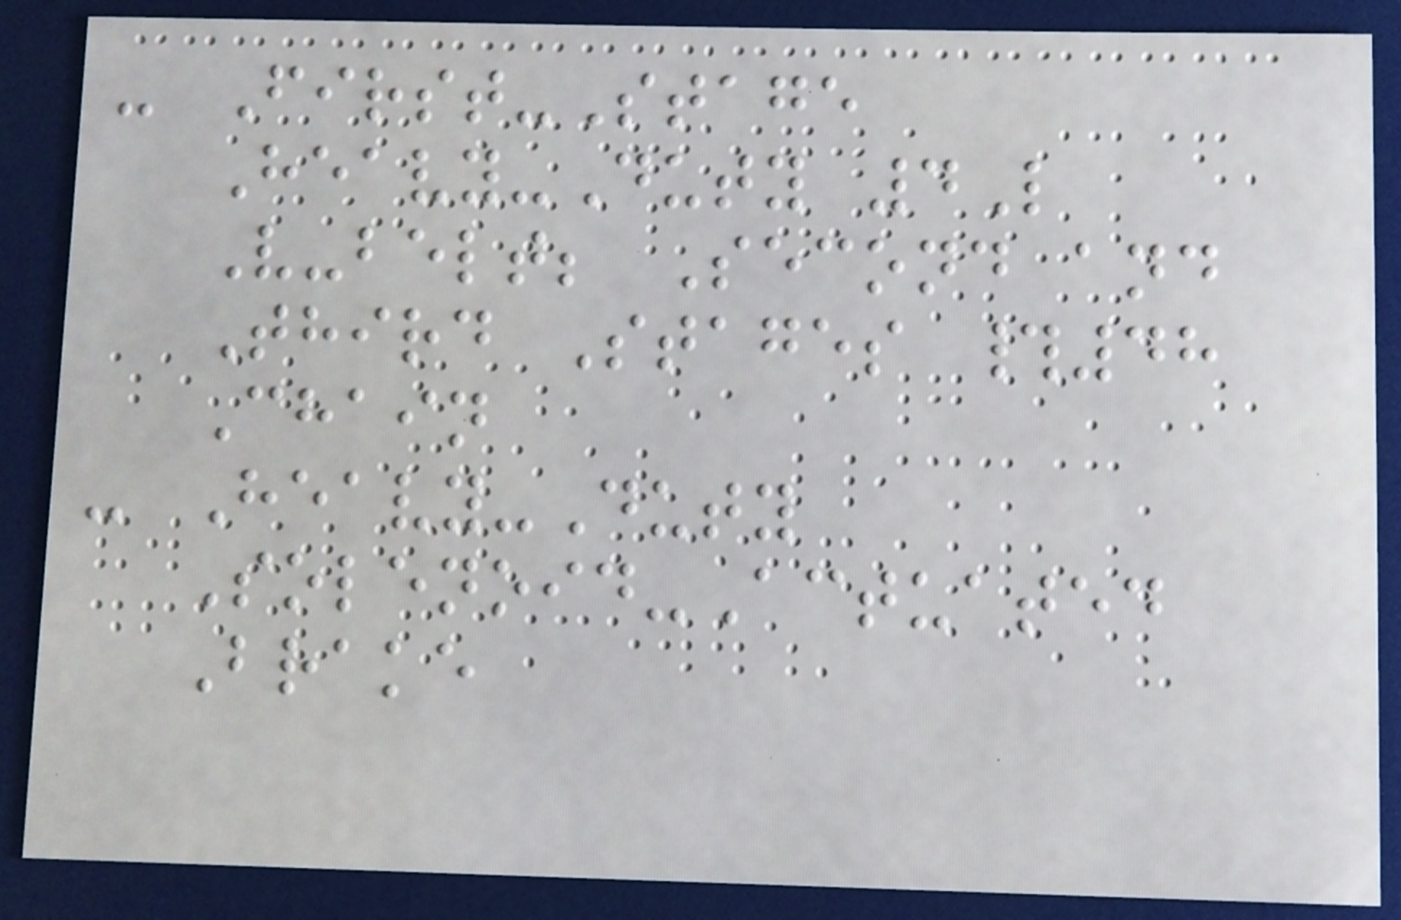- First-Stage
Heavy-Duty 4L
V-belt; Second and
Third Stages #48
Chain
- Heavy-Duty
Solenoid-Actuated
Brake
